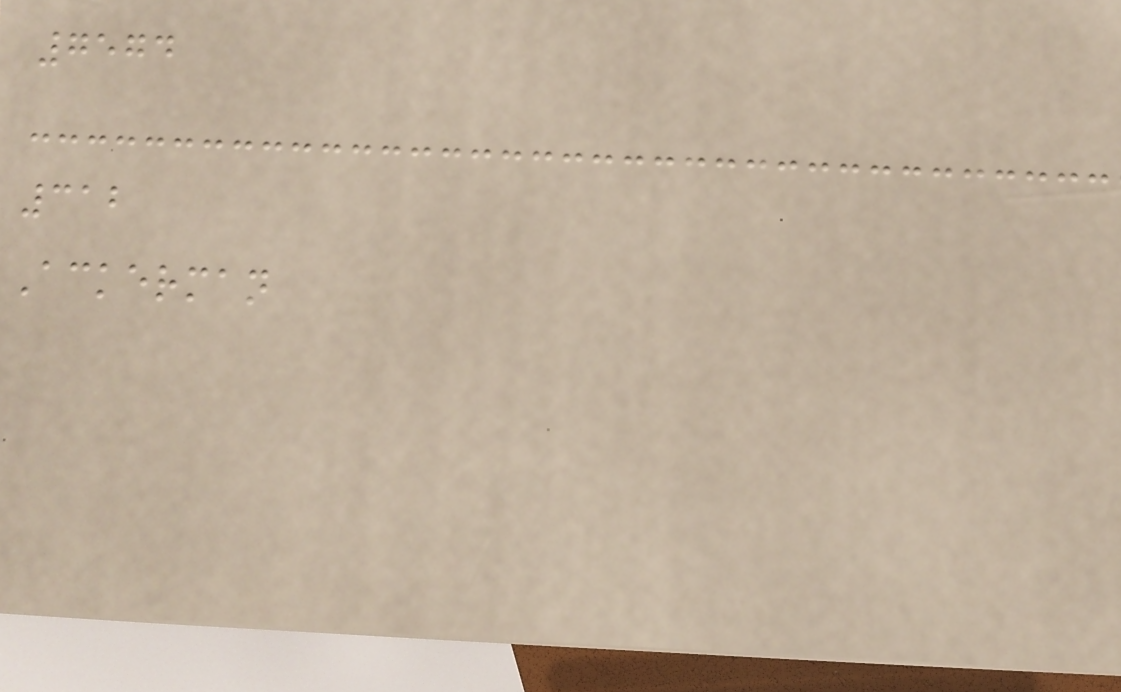7574
312
Ackerman
